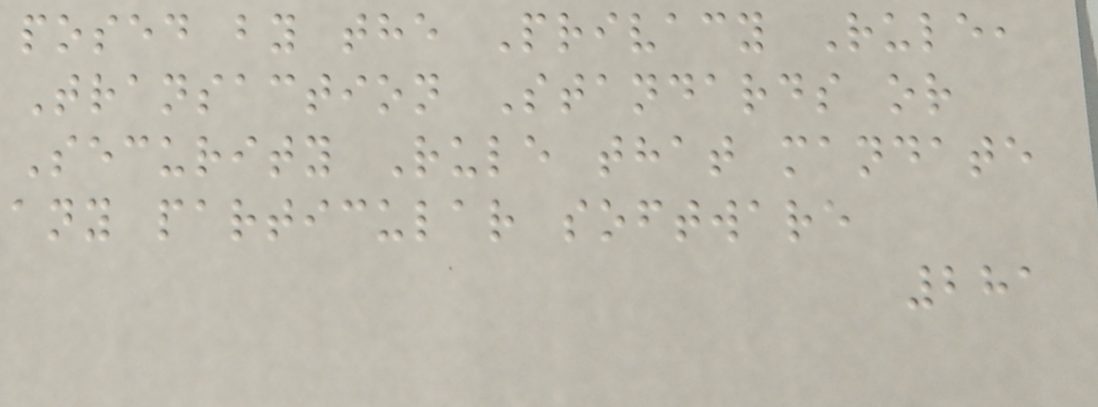posed by the Privacy Rule,
Transaction Standards or
Security Rule that mandate
any particular software
281
